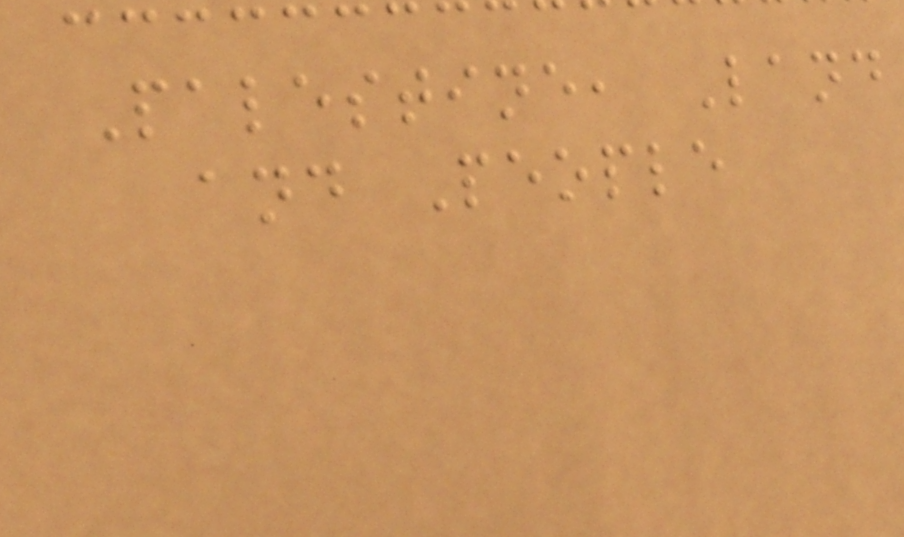Palestine, Land
and People
